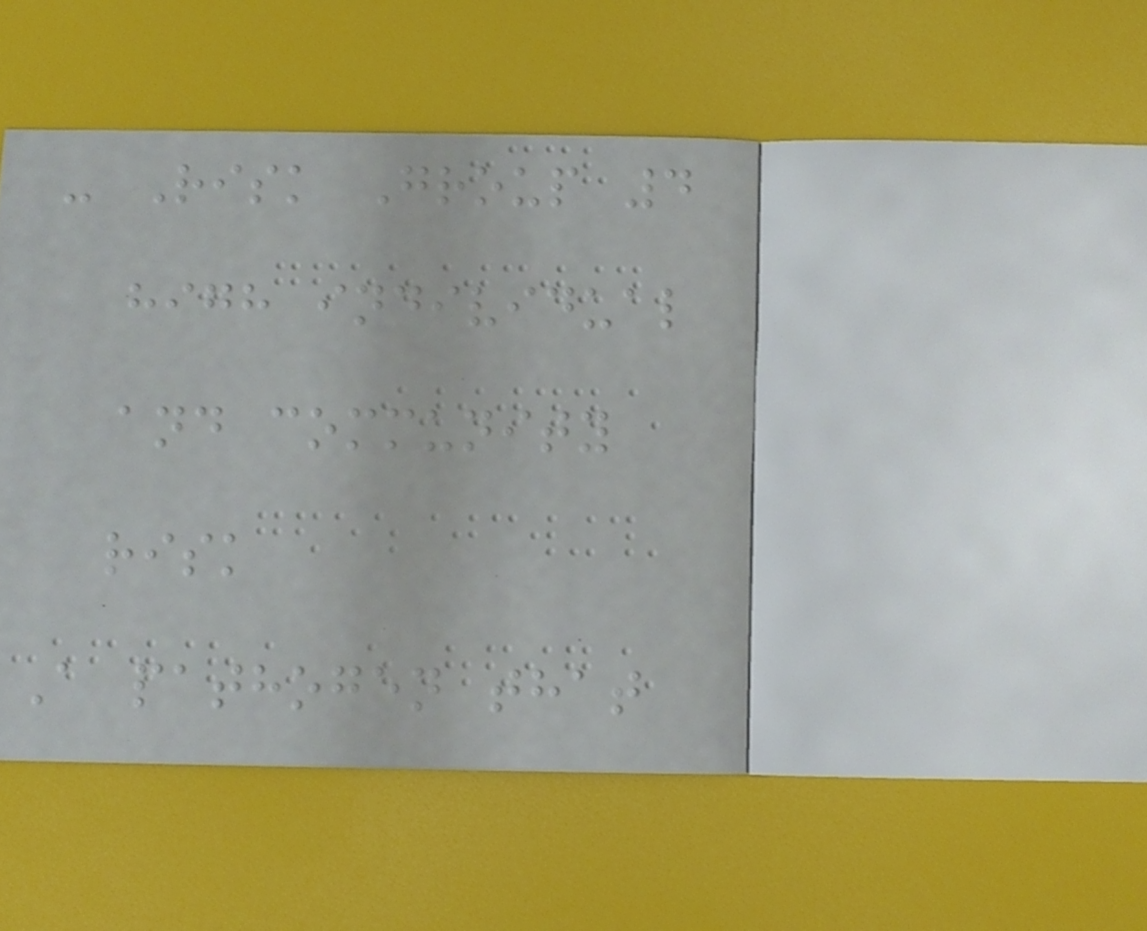- Risk Group 4
high individual
and community
risk
A pathogen that
